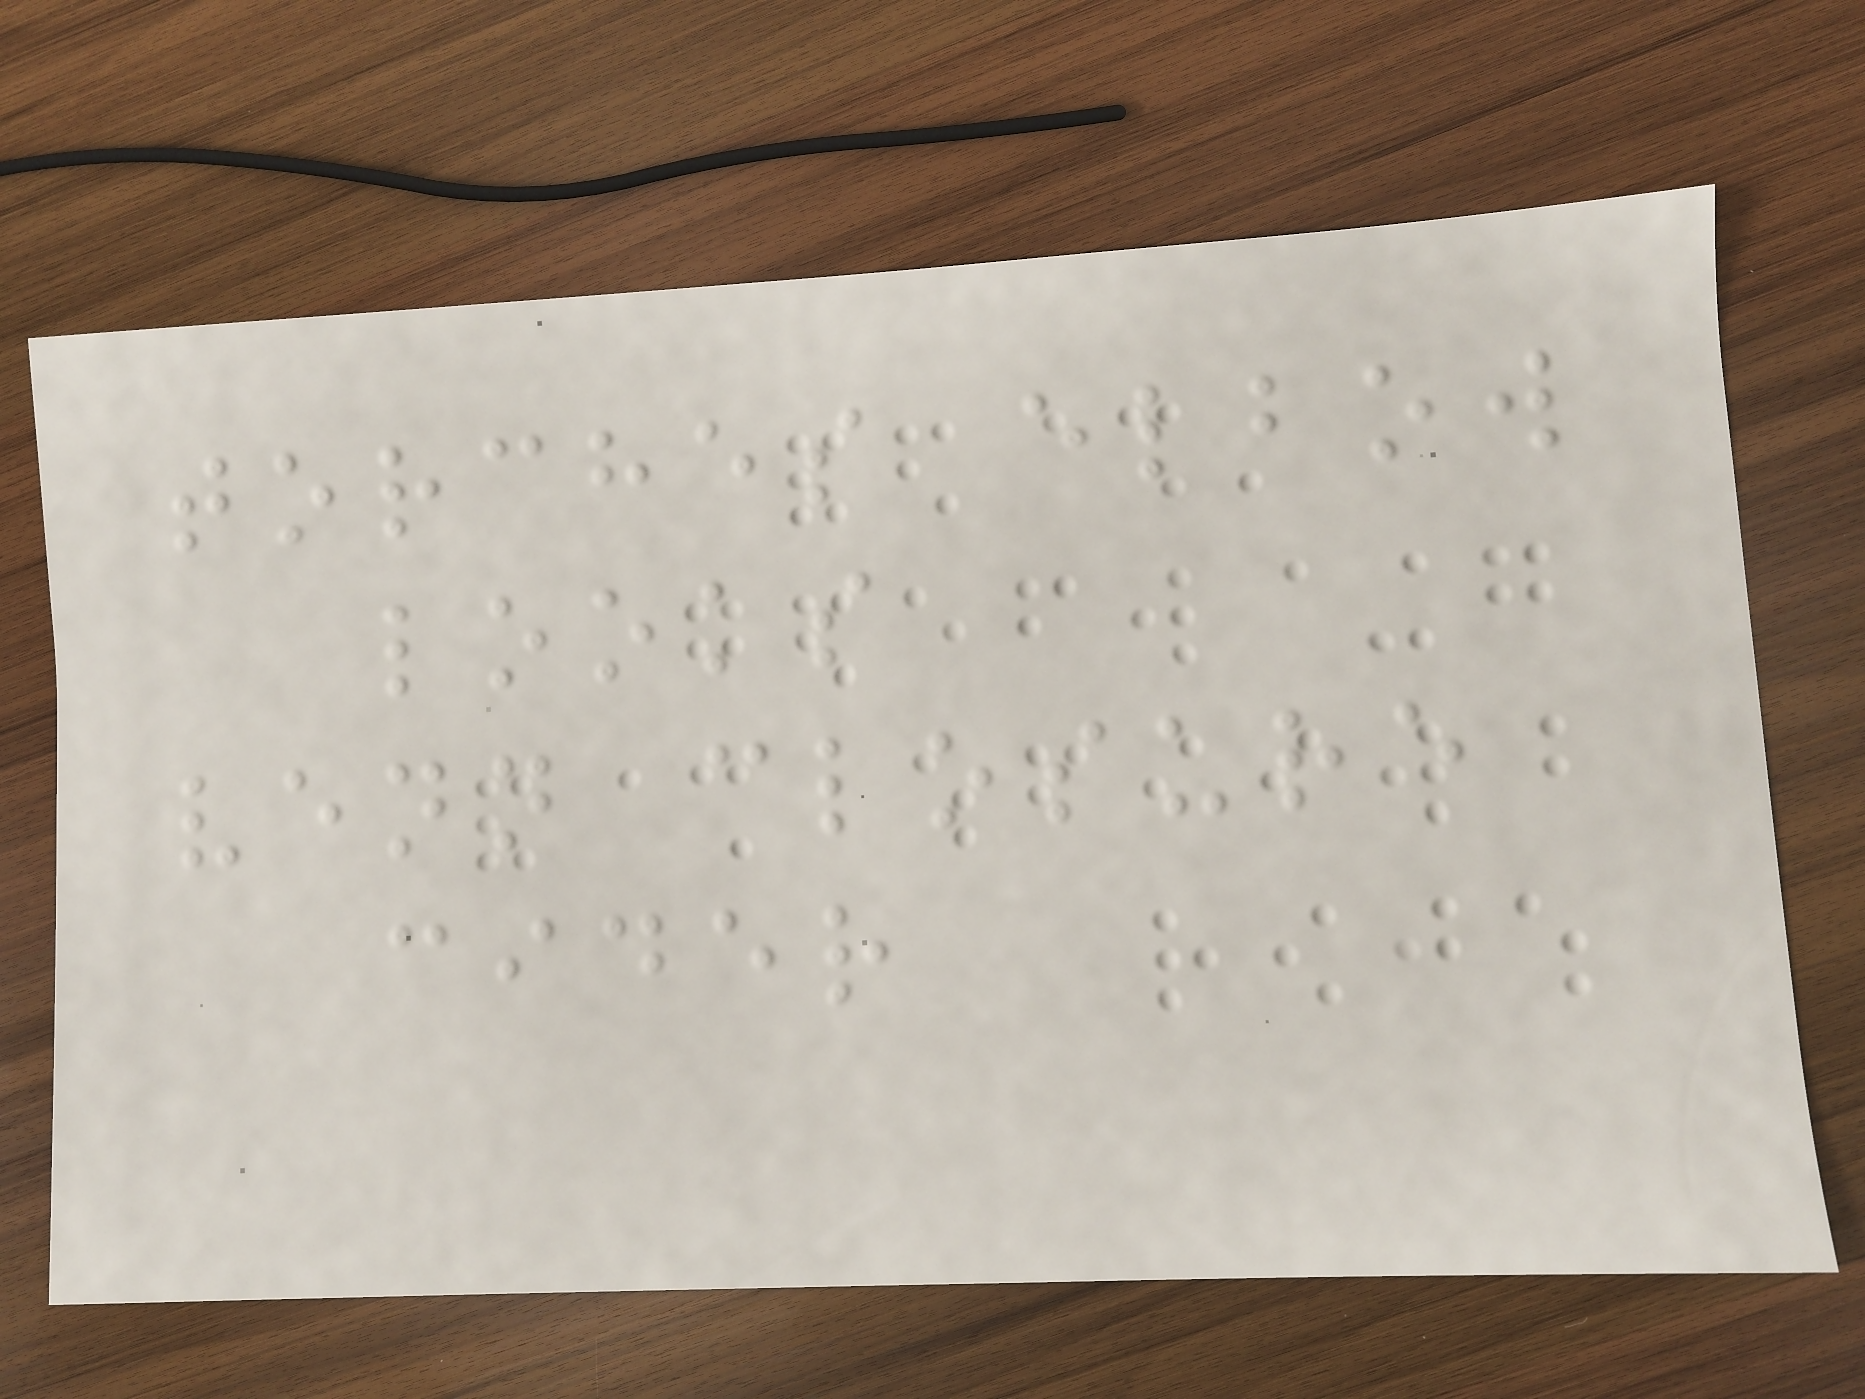torches elbow
looks
venn closure
cider
